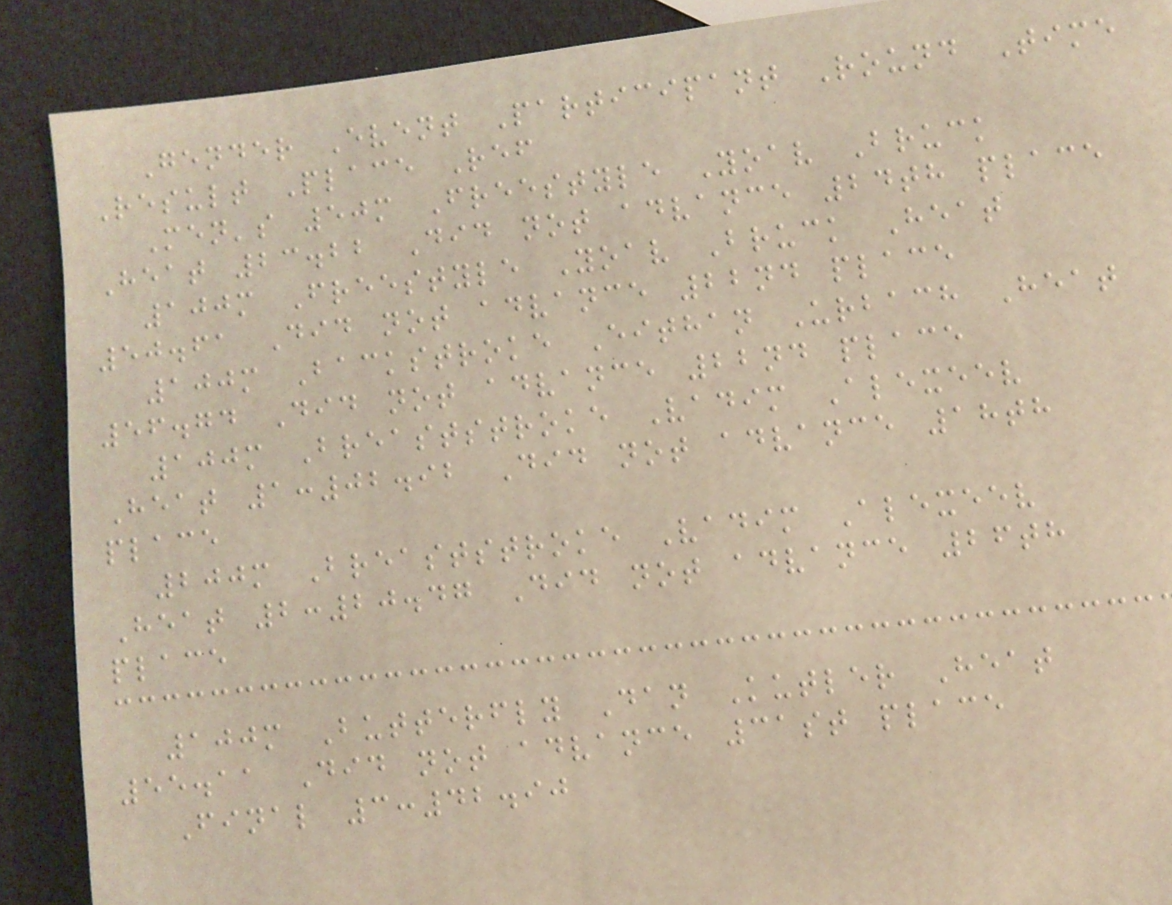Gender Event Participant Round Time
Result Place Ref
Men's 50m Freestyle Yoav Bruck
Heat 23.22 Did not advance 24th place
100m Freestyle Yoav Bruck Heat
50.61 Did not advance 22nd place
100m Backstroke Eithan Urbach Heat
56.74 Did not advance 22nd place
100m Breaststroke Vadim Alexeev
Heat 1:02.92 Did not advance 18th
place
200m Breaststroke Vadim Alexeev
Heat 2:20.47 Did not advance 26th
place
100m Butterfly Dan Kutler Heat
55.11 Did not advance 31st place
Final 3:42.90
